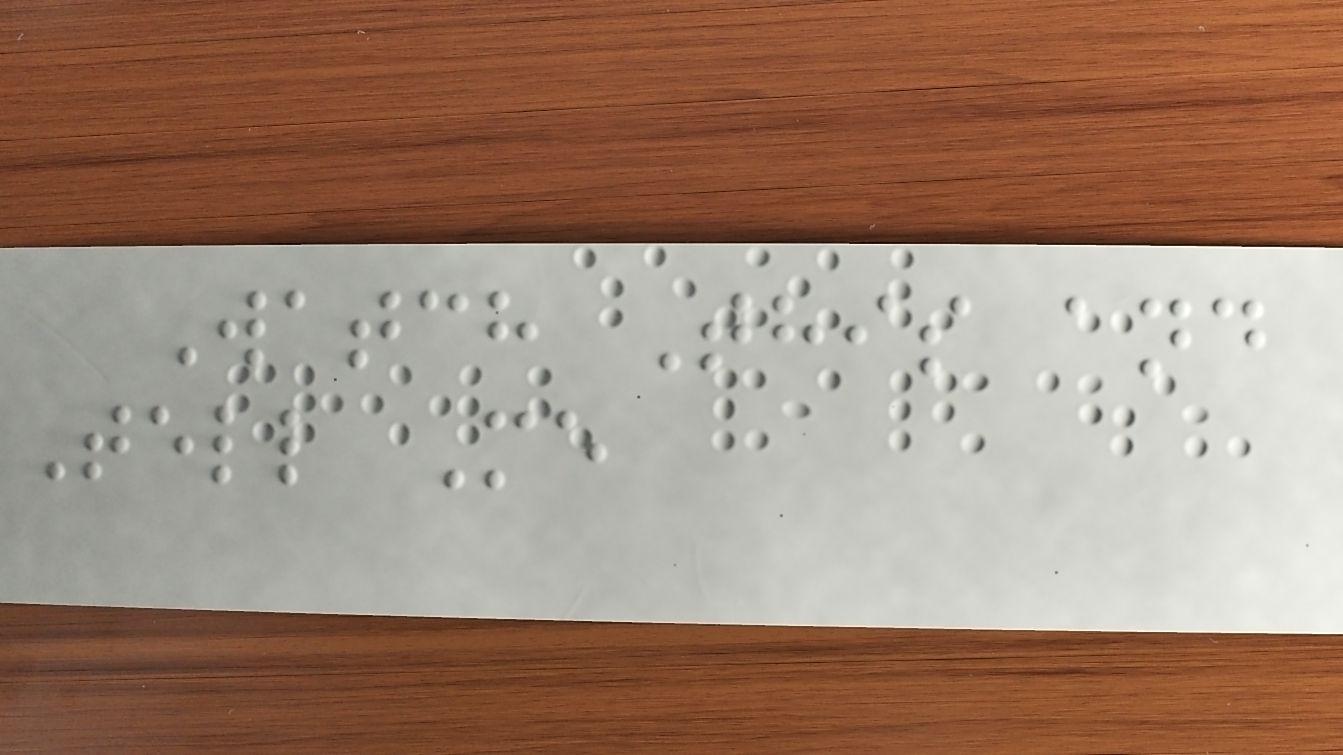Watch This and
Tell Me
